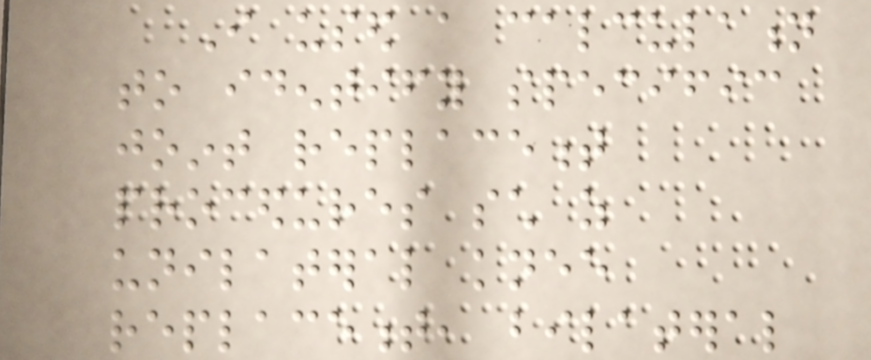I used a calculation
to identify specific
joint replacement
procedures such as
unilateral knee
replacement, bilateral
